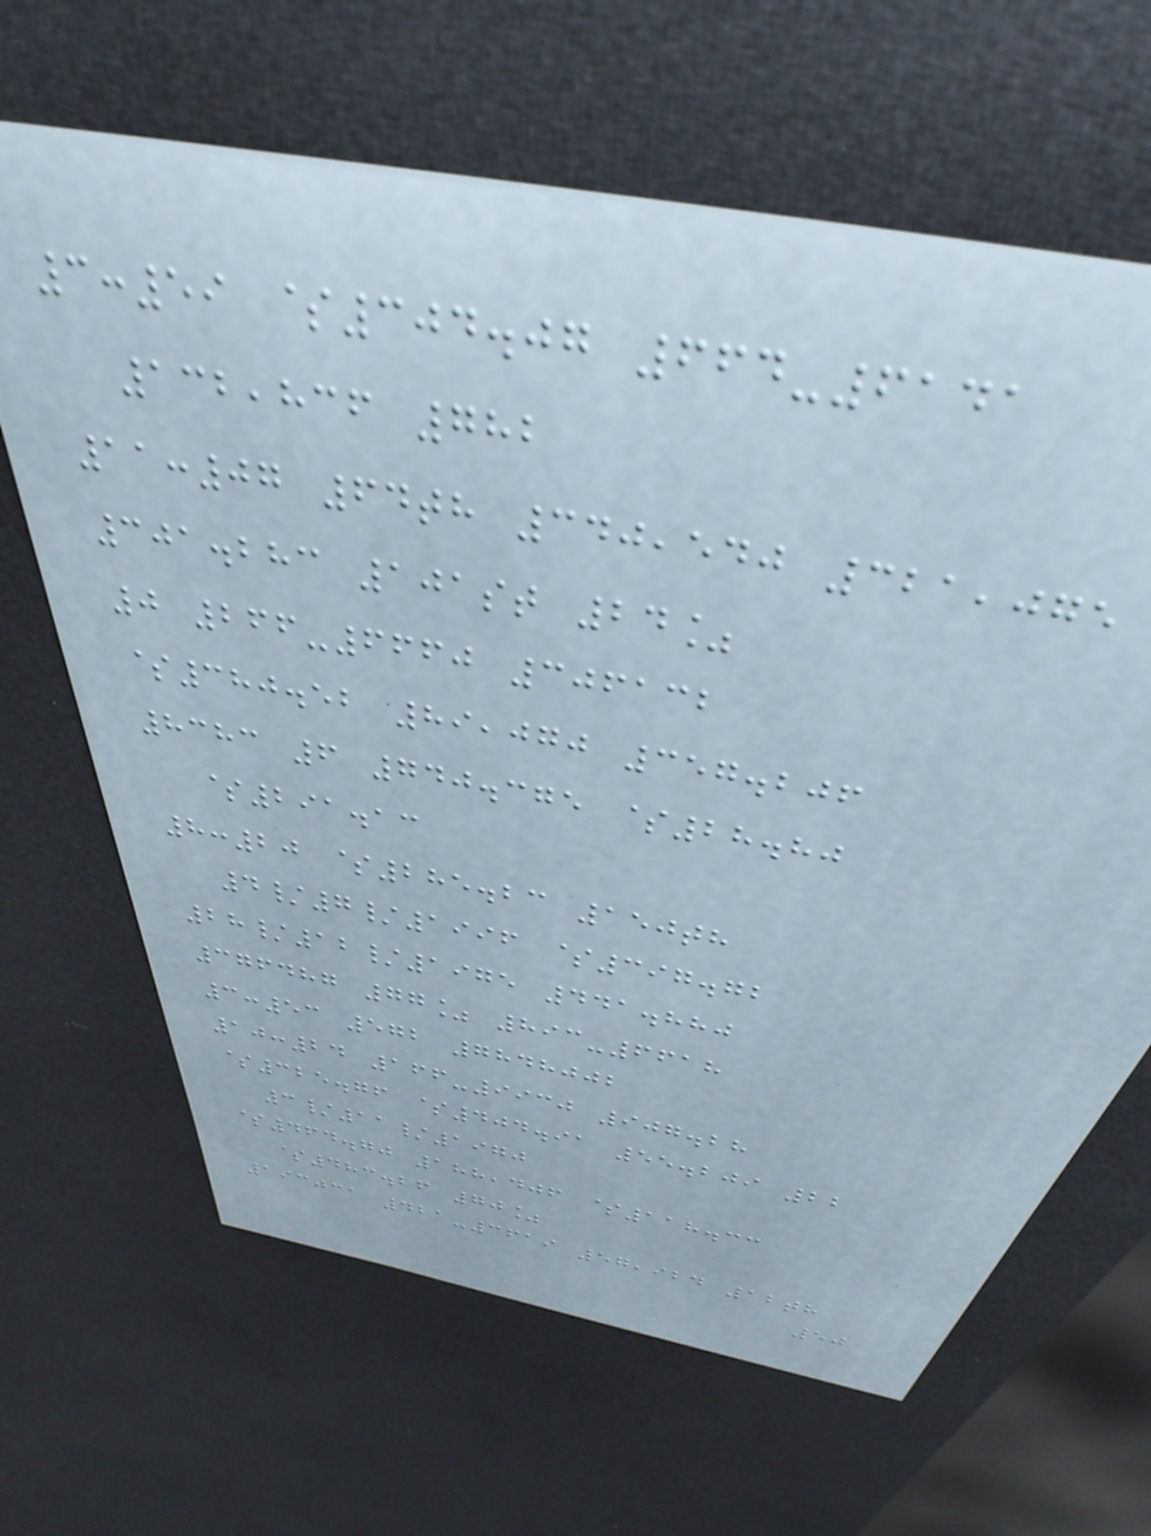3:59 $304.07 664-6141
132,836 782
11:07 64th 340,540 321,075
301.283 101st 24%
0 266-6660 306132
$380.52 89,070 357.206
8383 6 740.375 $28.80
$291.13
8:20 $285.23 150th
4/7/1996 $397.72
28/12/1975 441.880
376487 77% 893-6618
3:53 572 7848002
10:24 166-9930 907.28
$325.76 $404.91 55.209 22
3/11/1970
$464.70 188,406 $118.33
$483.26 70%
193031 421-3619 57,924 12th
50
